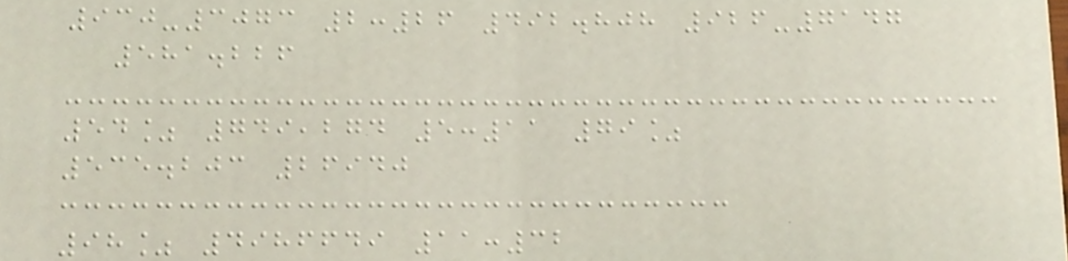930-3073 2:26 492.808 926-7147
581.226
54% 749,274 5:11 79%
535.203 26940
98% 4986649 11:32
